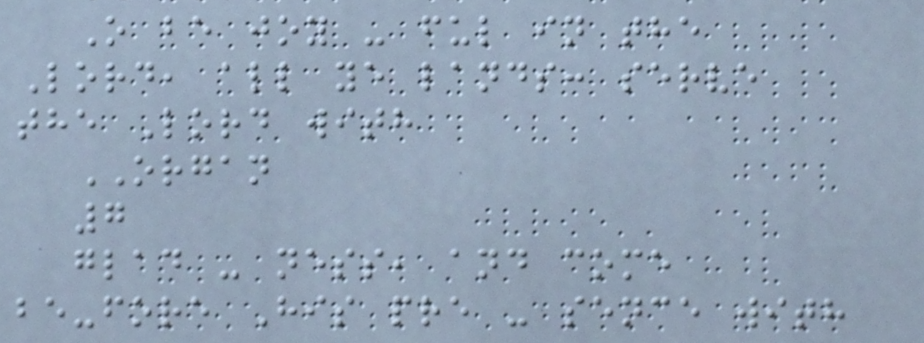O be joy - ful in the
Lord, all ye lands: serve
the Lord with
ORGAN
7
glad - ness, and come
be-fore His pre - sence with
